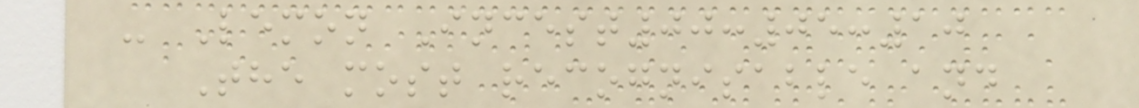- Lemon Incest00:05:10
The most recognisable and
